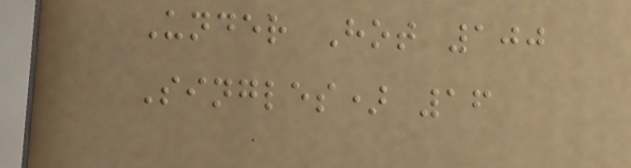Under Hot 100
Singles) 16
